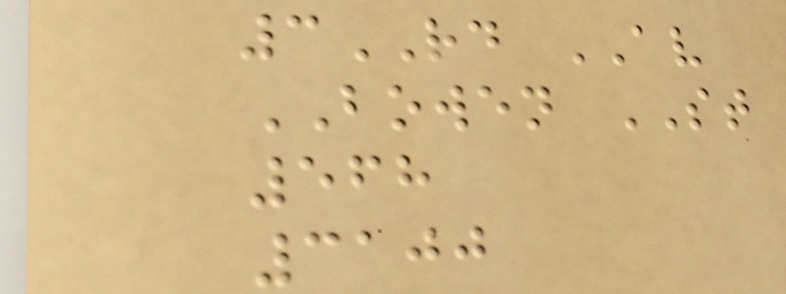3RD AV
BOWEN ST
568
3100
